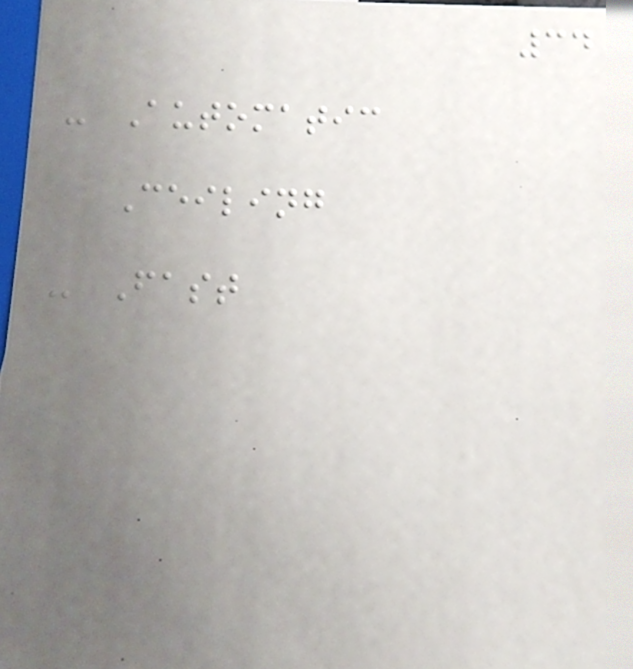34
- Automatic
Ceiling
- Fast
